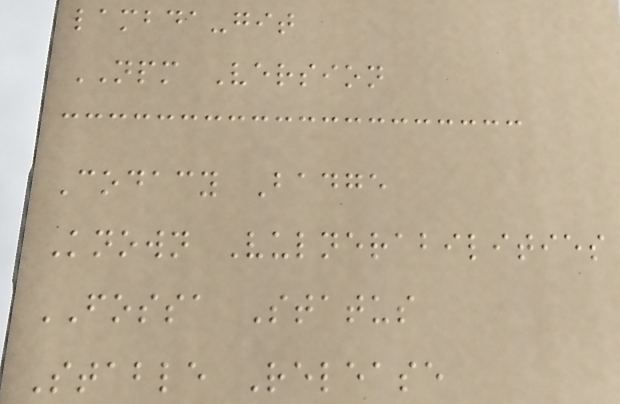lambda-git
NPM Version
Codacy Badge
Known Vulnerabilities
FOSSA Status
Stable Release
